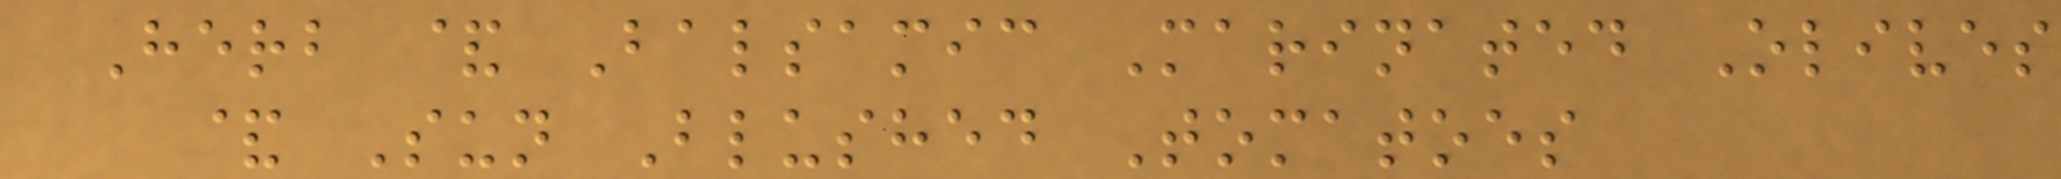Herb & Balsamic Marinated Olives
& Sun Blushed Tomatoes
